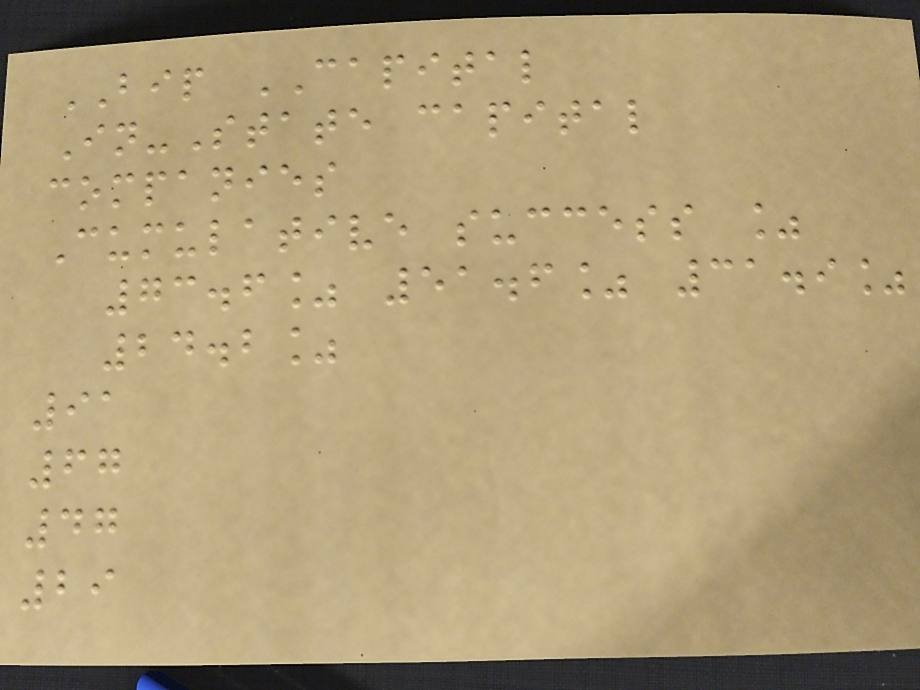BIP CAPITAL
In-State capital
companies
Cumulative success %
73.6% 51.6% 31.9%
24.2%
91
67
47
29
